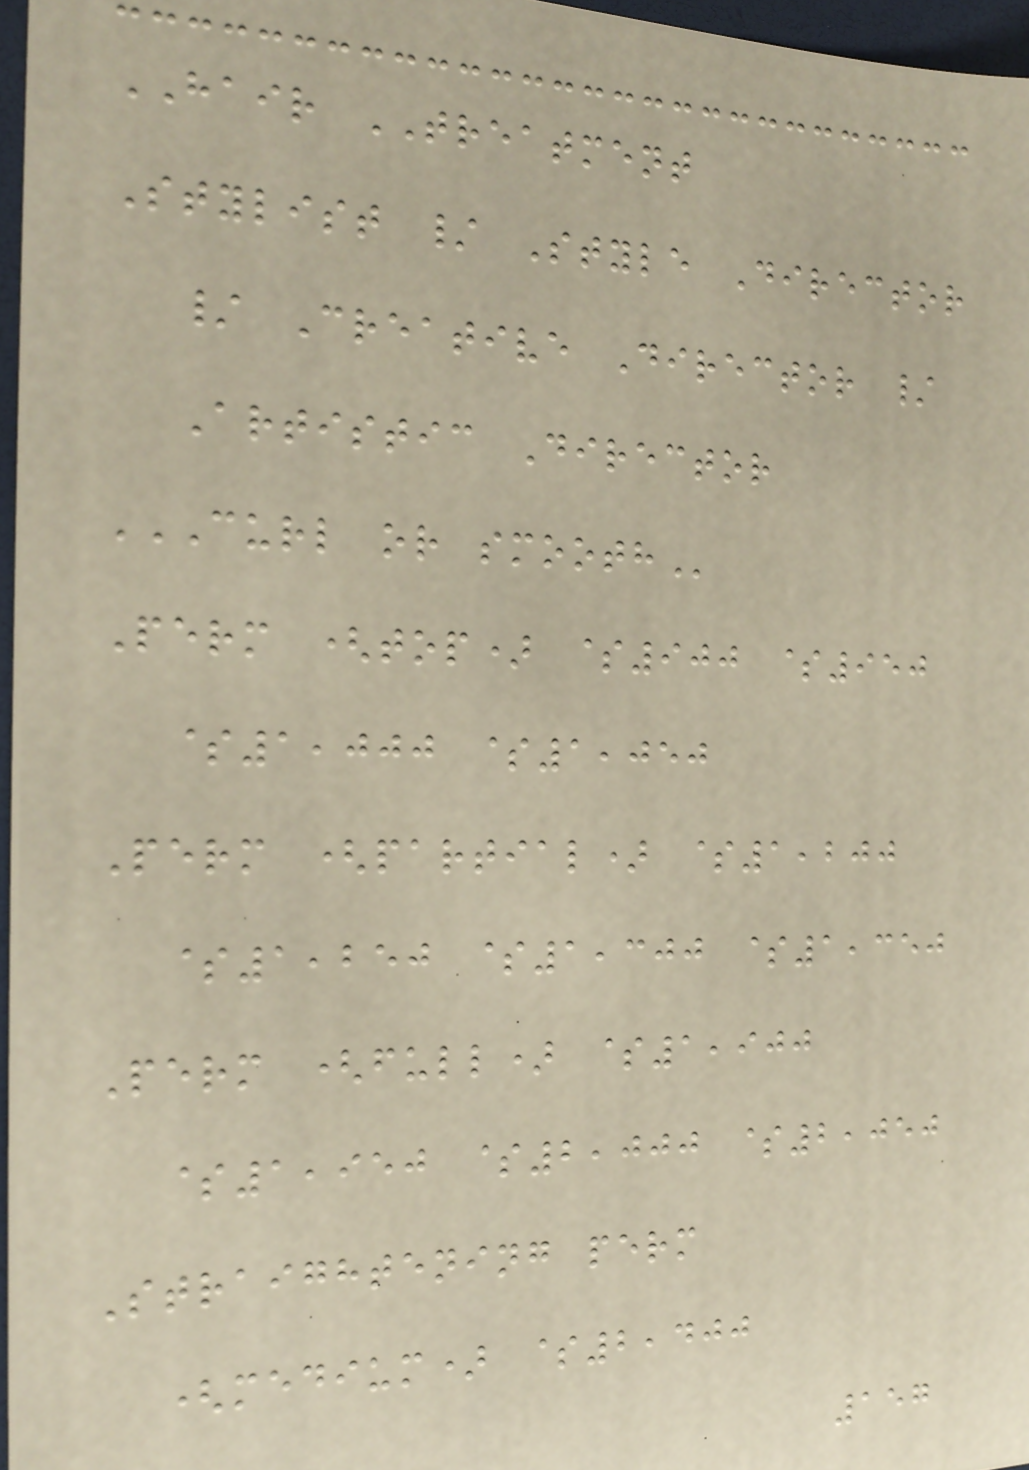HAIR TREATMENT
Stylist / Style Director
/ Creative Director /
Artistic Director
CURL OR SMOOTH
Perm (top) $900 $950
$1,000 $1,050
Perm (partial) $1,200
$1,250 $1,300 $1,350
Perm (full) $1,900
$1,950 $2,000 $2,050
Straightening perm
(medium) $2,400
157
